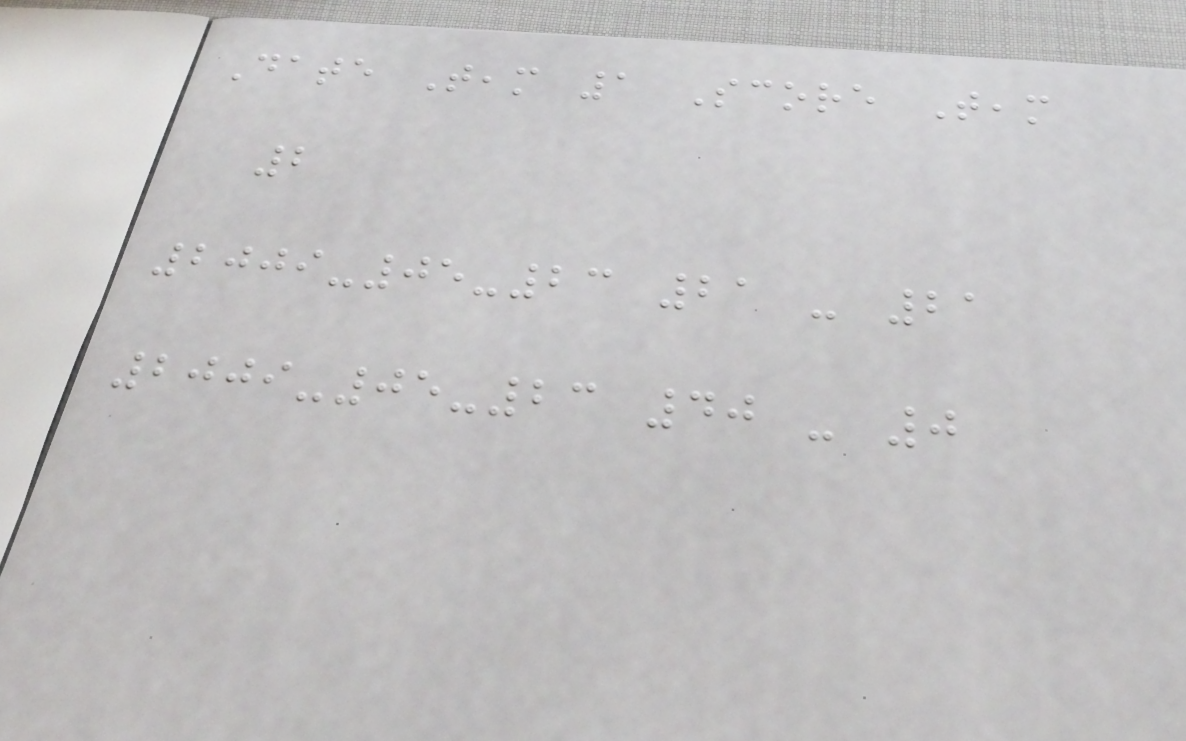Date Team 1 Score Team
2
2009-05-23 21 - 21
2009-05-23 40 - 0
